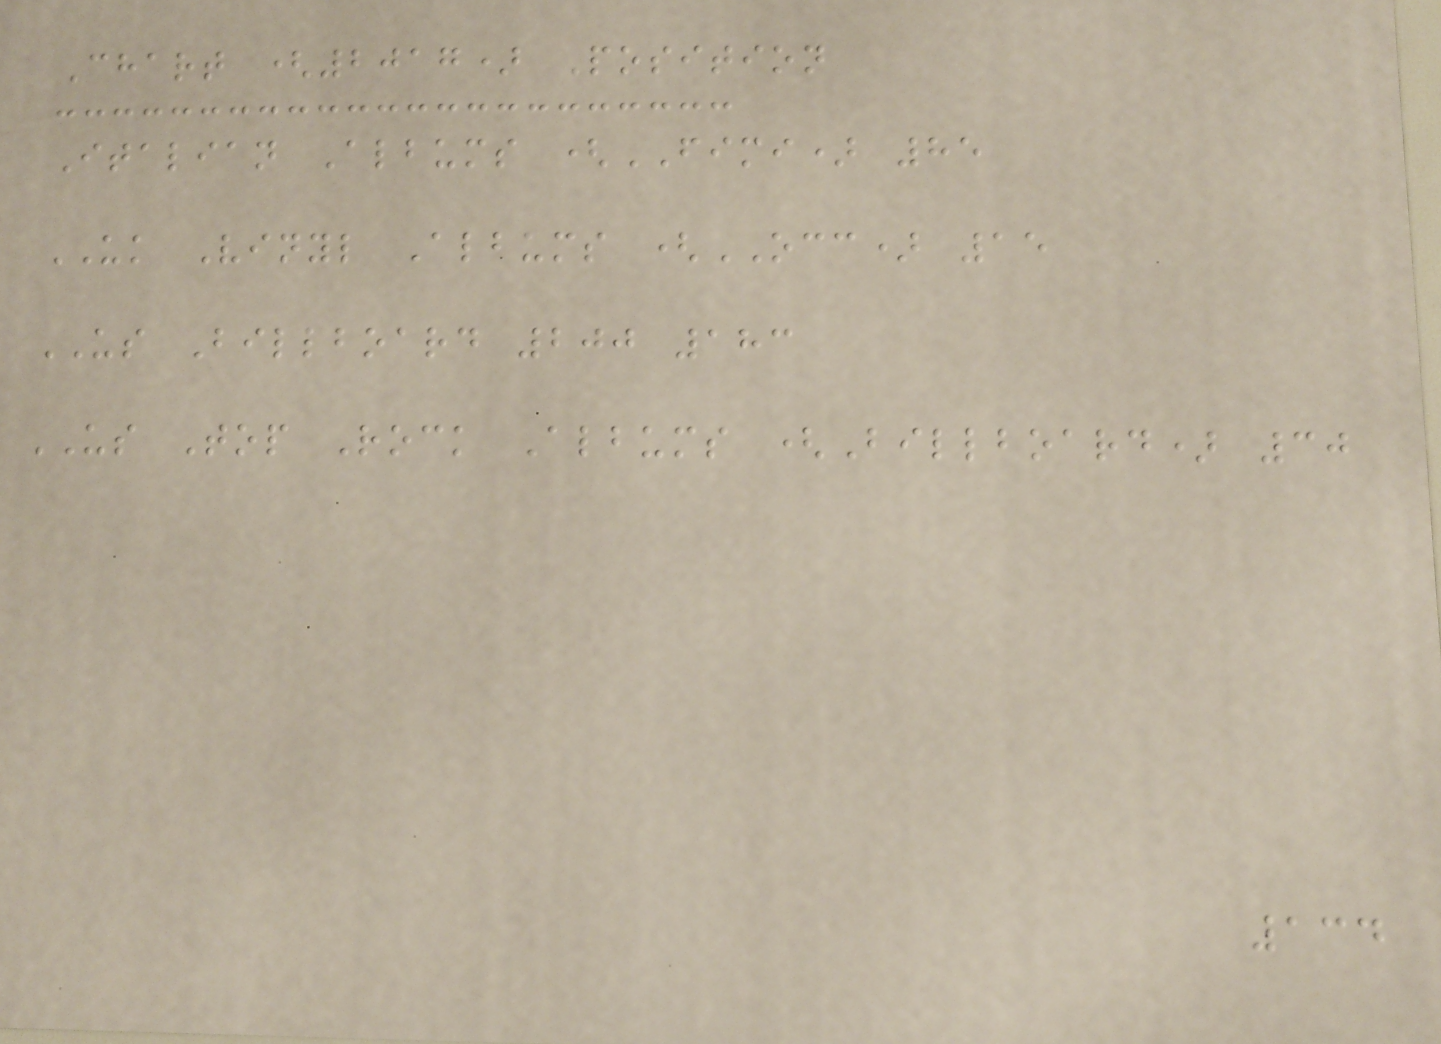Chart (2017) Position
Italian Albums (FIMI) 85
UK Vinyl Albums (OCC) 15
US Billboard 200 183
US Top Rock Albums (Billboard) 30
134
